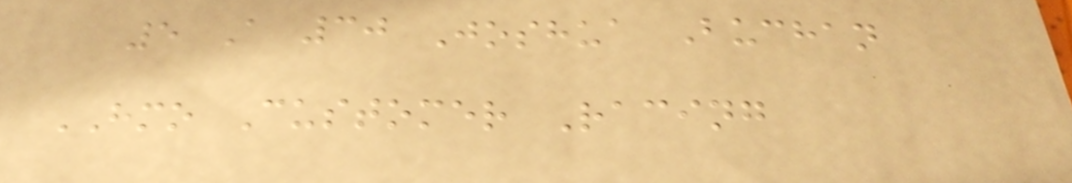5 A 30 Joshua Buchan
HMO Customer Racing
